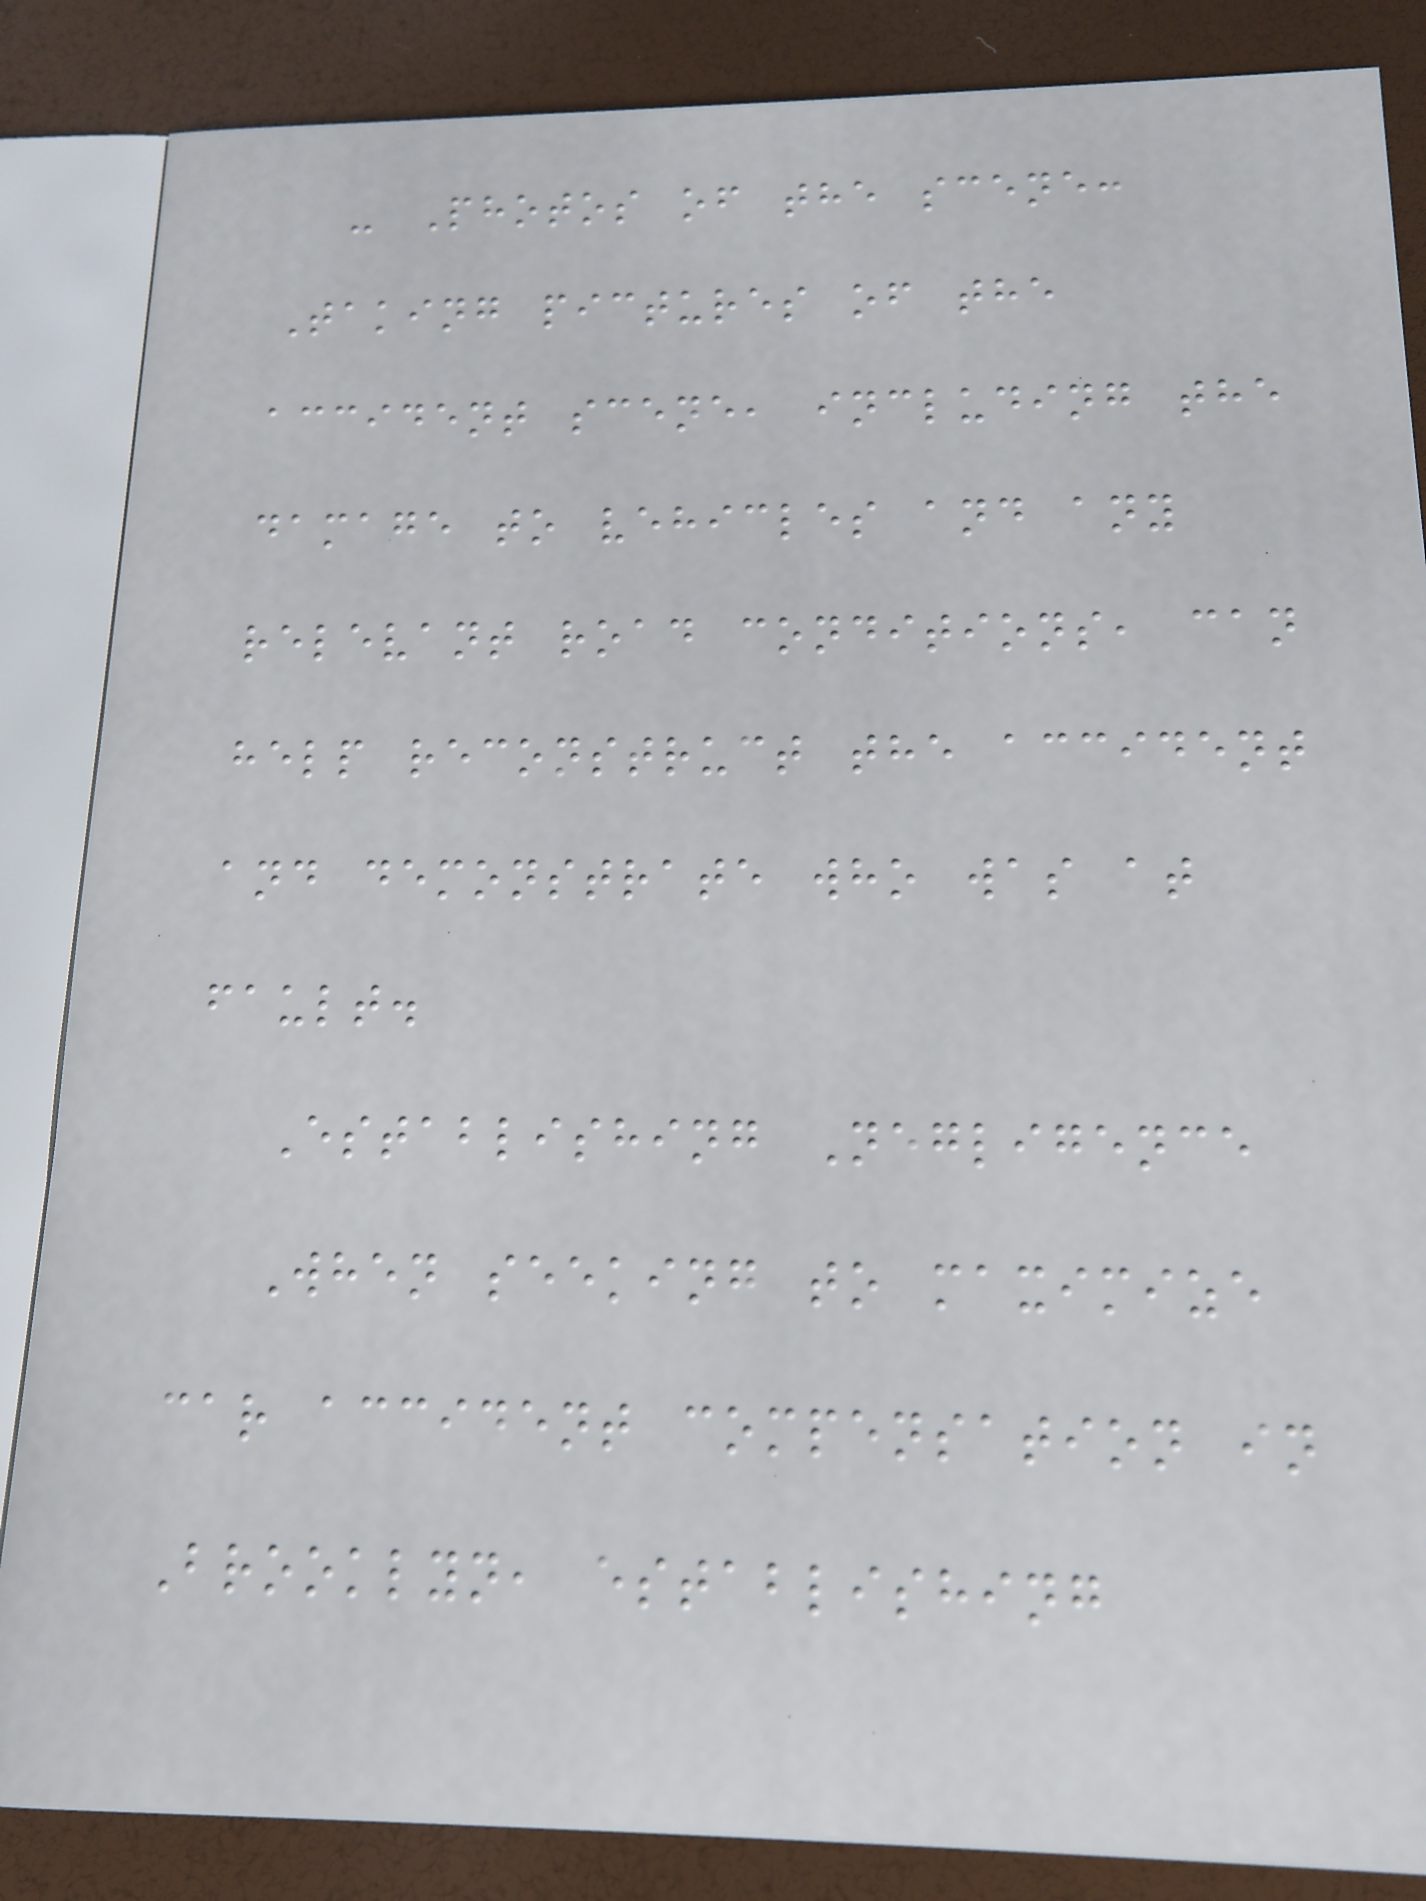- Photos of the scene:
Taking pictures of the
accident scene, including the
damage to vehicles and any
relevant road conditions, can
help reconstruct the accident
and demonstrate who was at
fault.
Establishing Negligence
When seeking to maximize
car accident compensation in
Brooklyn, establishing
